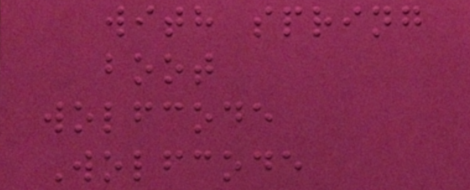with spring
boot
wolfcode
Wolfcode
